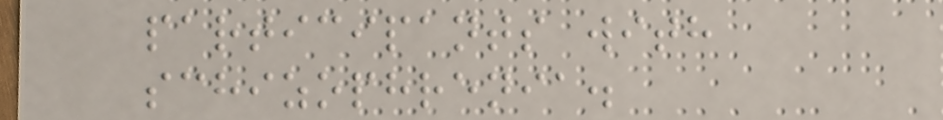participants with
schizophrenia.
